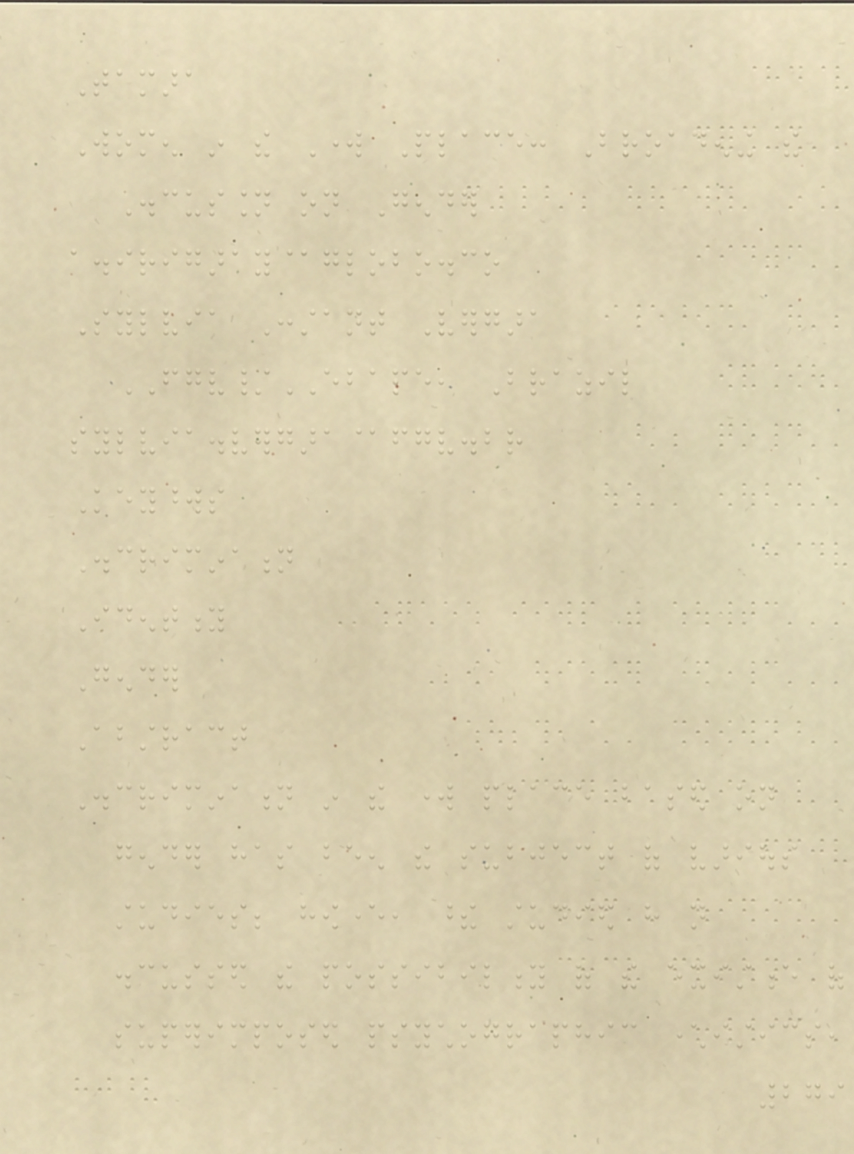Tamara
Women in the Work Place: Broadening the
Discussion on Gender
a.irigaray@globo.co
Sylvia Constant Vergara
FGV/EBAPE, Brazil
sylvia.vergara@fgv.br
Keywords
Discrimination
Identity
Gender
Abstract
Discrimination in the work place based on
gender has been the subject of various
studies; however, these studied have not
discussed the possibility of the existence of
superimposed psychographic characteristics,
279
